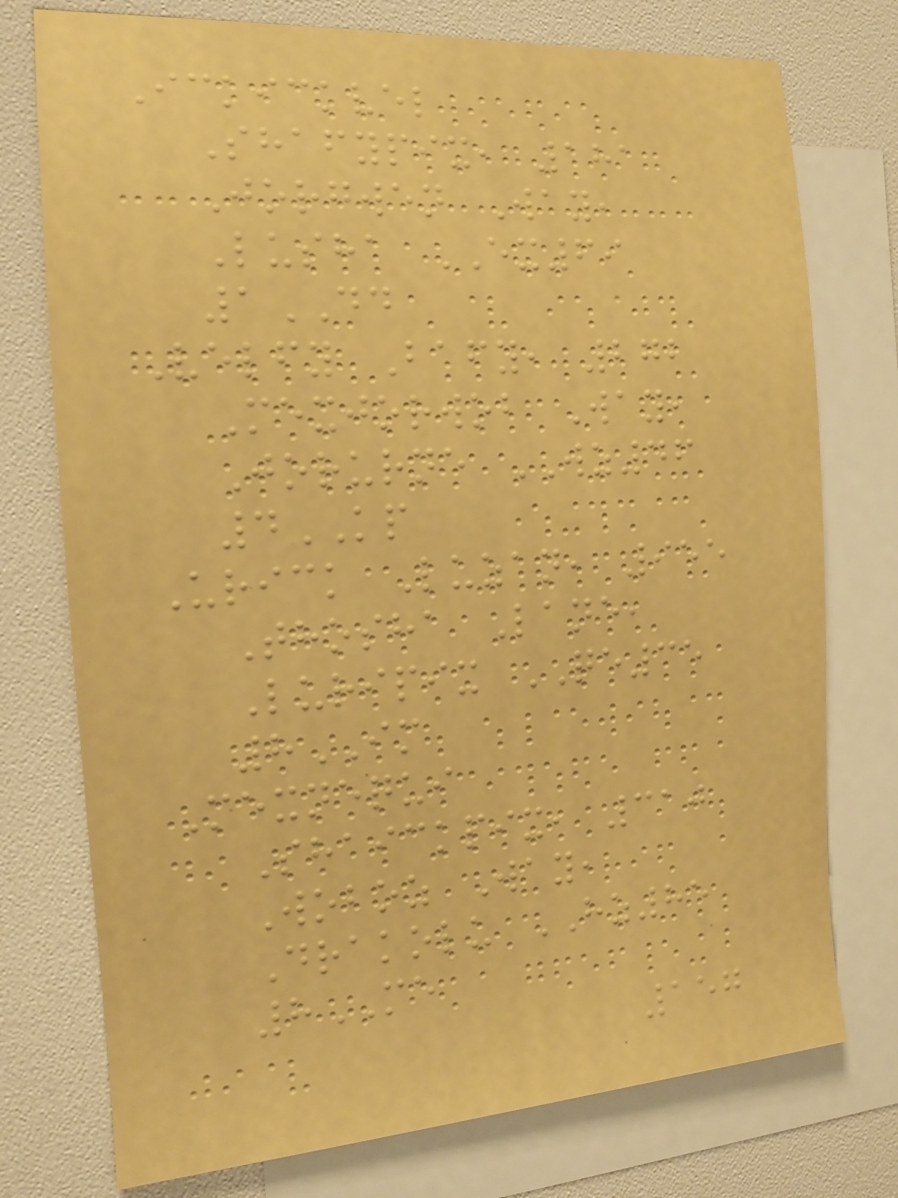Ickickvel
Shafypix, 181
Jorgwen Way,
Lusha EX69
1DD
Velfy Bafy, 272
Mexjorwob Way,
Jorurne WZ46
4KP
Urick Luzan, 955
Thosha Lane,
Luripix QE35
8IM
Mexnequi
Shaickpix, 310
Woboz Way,
Drakolu HZ85
8ME
157
